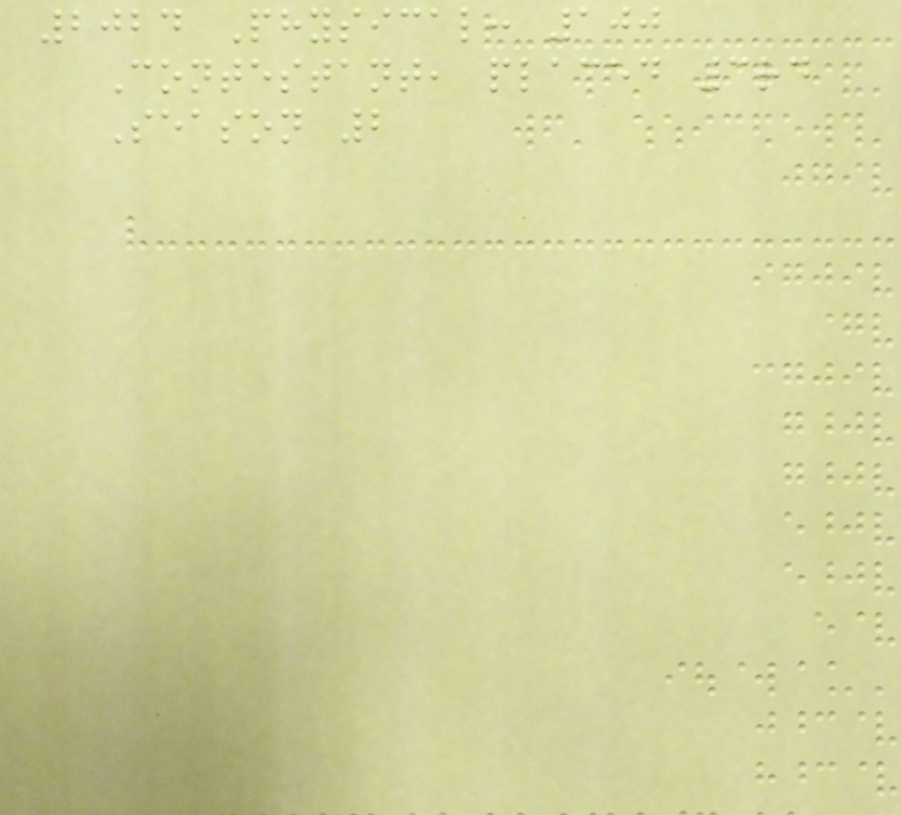2024 Physical: 100
Contestant, placed 3rd
Season 2
